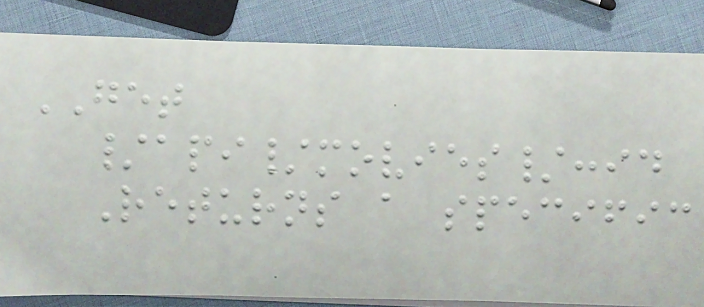GET
/api/movies/:id
Returns a specific
